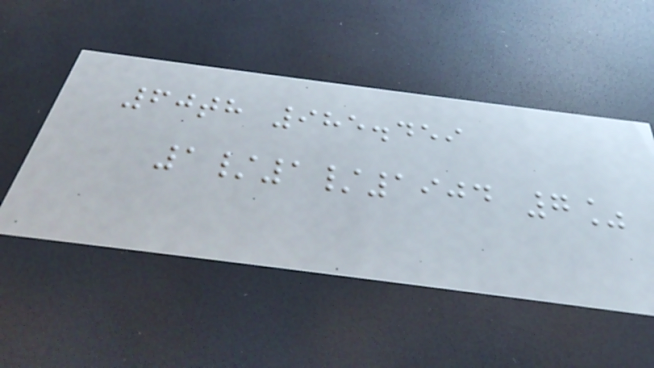60th 985.459
1/1/1904 7%
